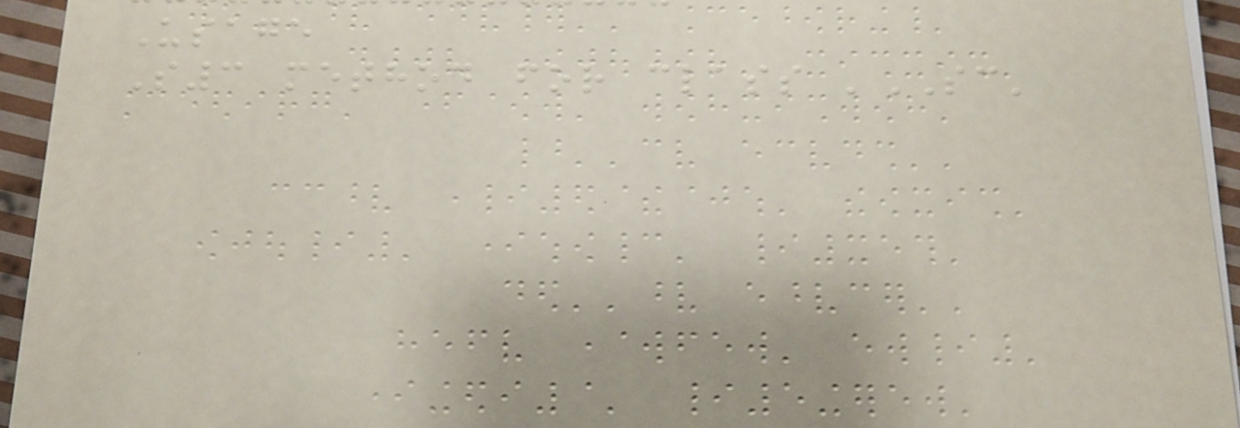Usage
S3 method for class 'SC'
